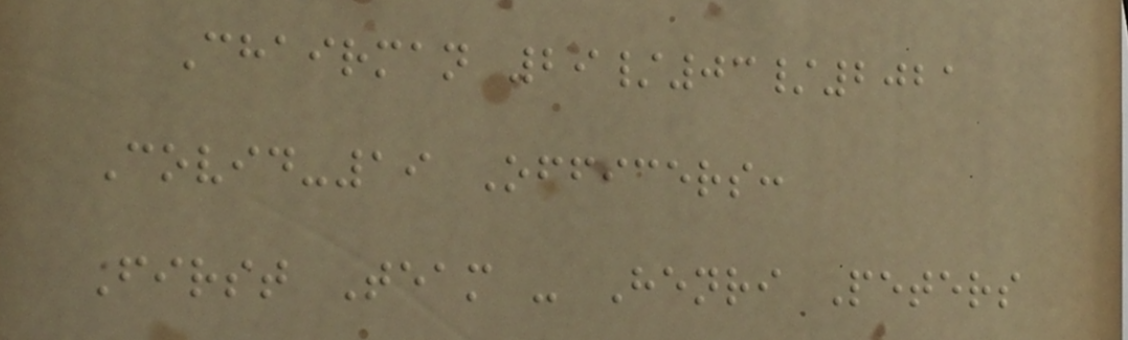Chairman 29/03/2021
Covid-19 Officers:
First Team - Henri Peters
